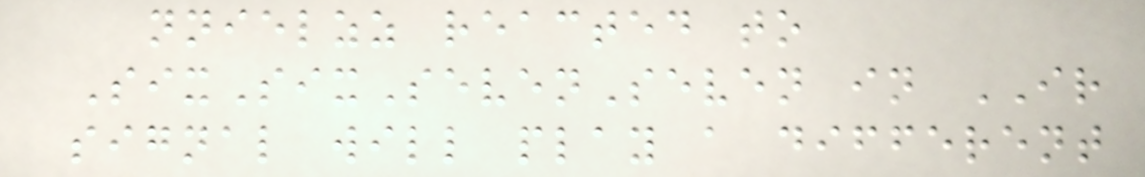nnielzz reacted to
SixSixSevenSeven in IR
signal will play a different
